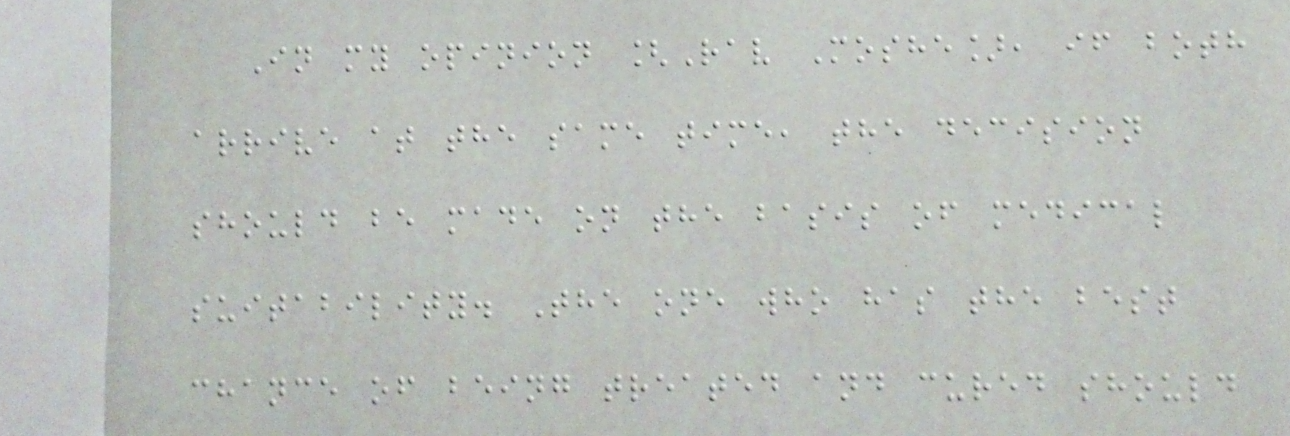In my opinion [Rav Moshe], if both
arrive at the same time, the decision
should be made on the basis of medical
suitability. The one who has the best
chance of being treated and cured should
